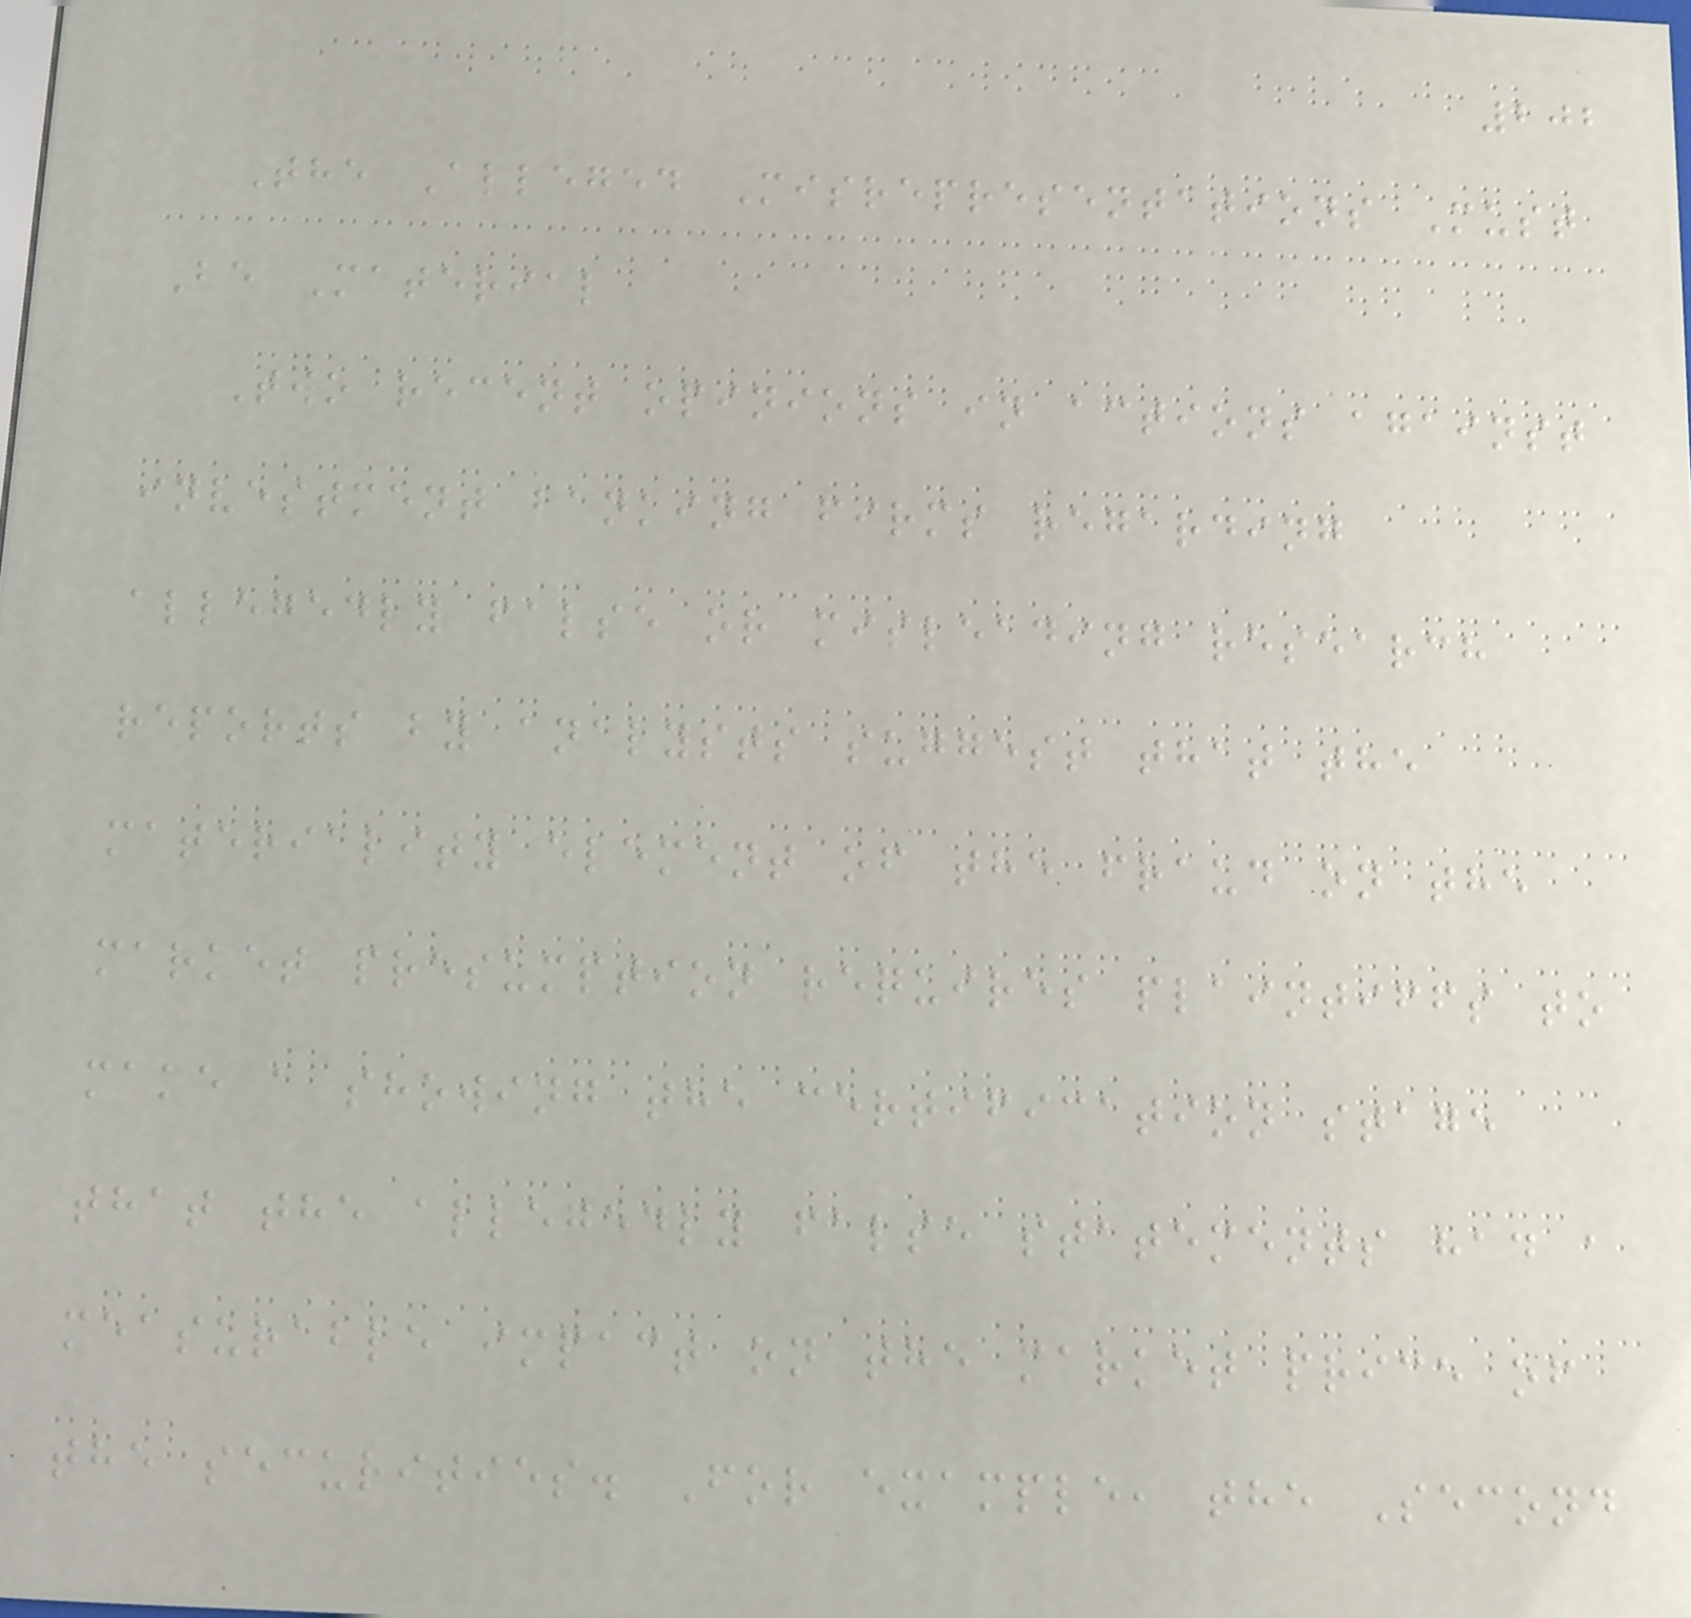202
The Alleged Misrepresentations Must
Be Material
Two recent opinions in actions against
investment banking firms regarding
allegedly false or misleading research
reports by analysts suggest that the
materiality element of the fraud on the
market presumption requires plaintiffs to
make a showing the certification stage
that the allegedly false statements had a
measurable impact on the market price of
the securities. For example, the Second
